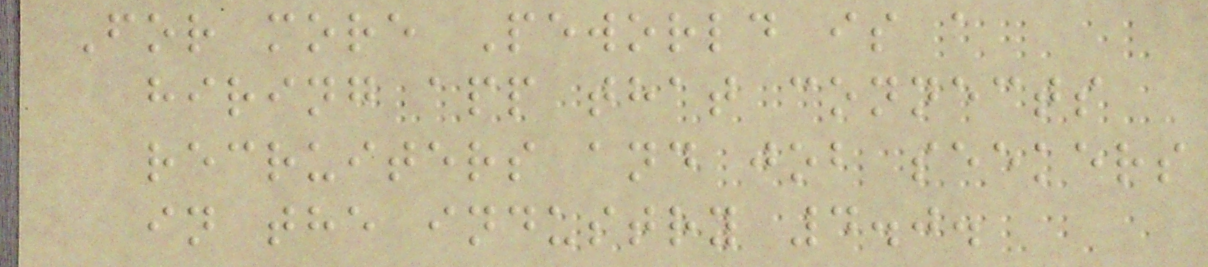For more Peworld is a
hiring app that connects
recruiters and job seekers
in the industry 4.0.
